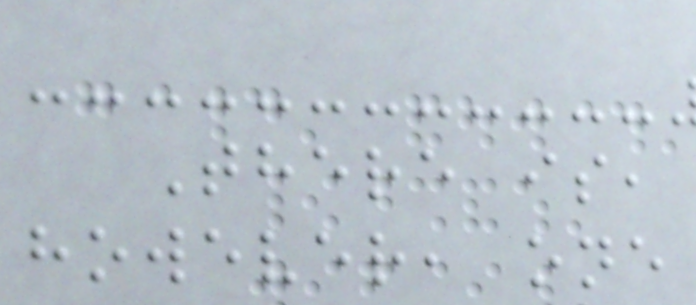There is,
however, one
